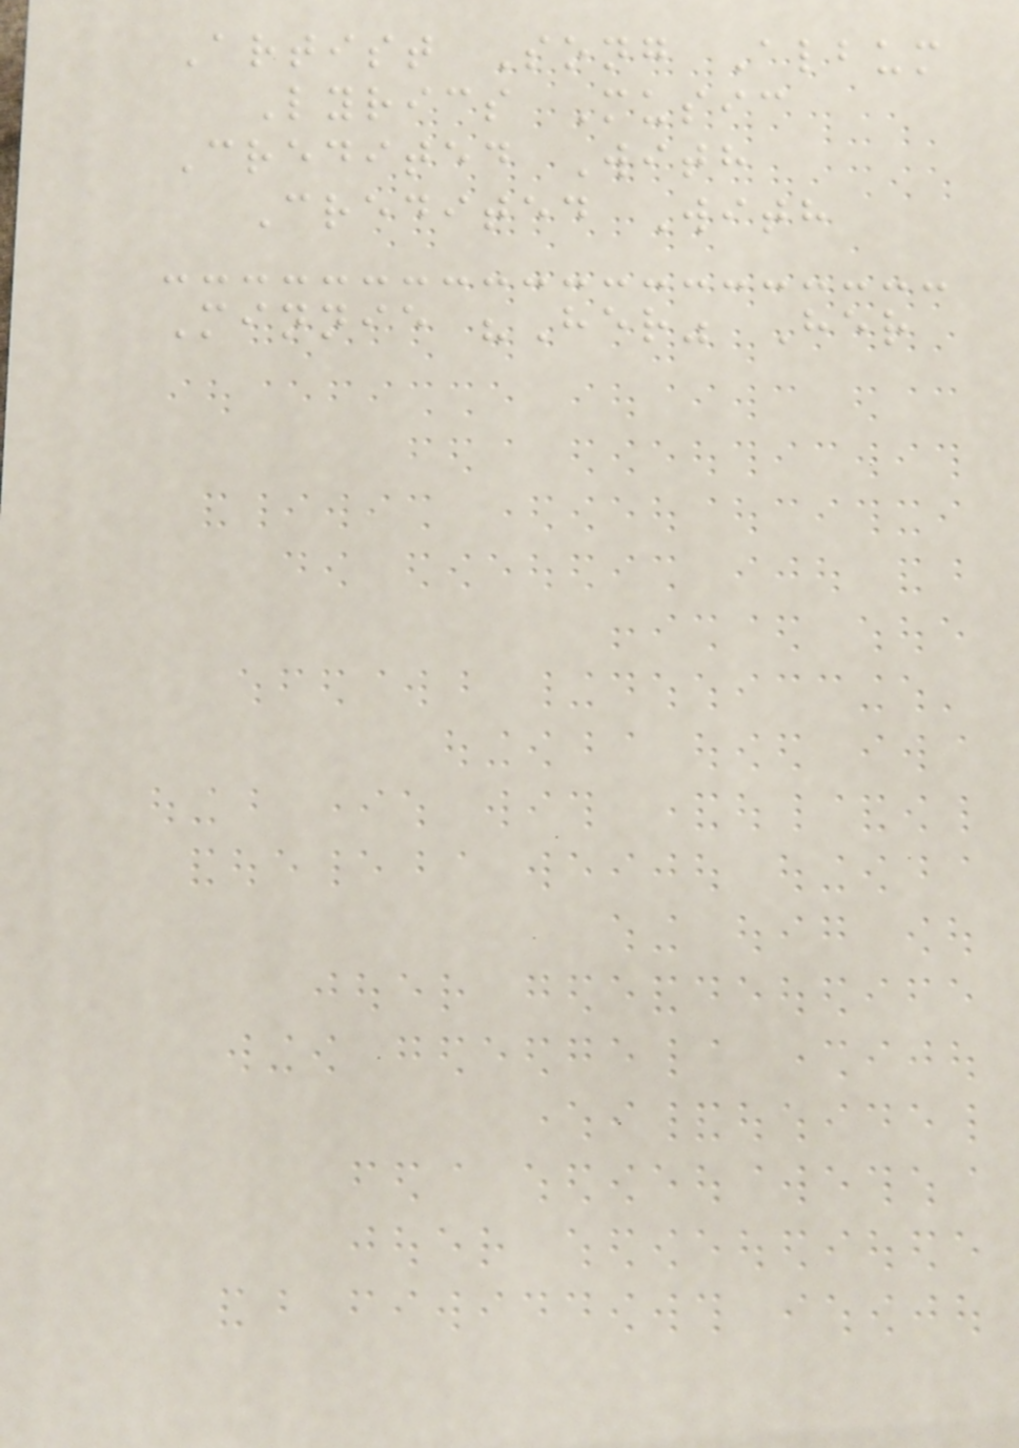Artist Song Album
Lyrics Music
Credited With
Credited With
Minnie "Her" Her
